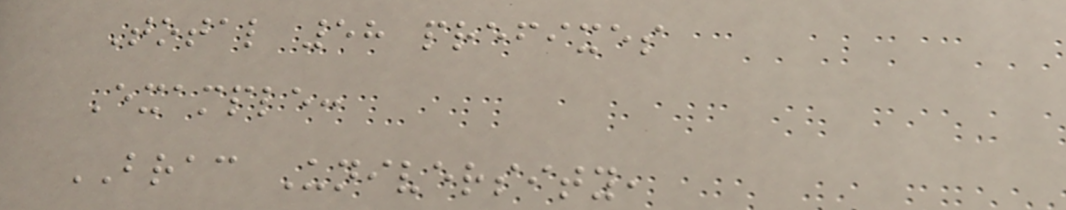Total 58 prefixes
Example:
BRAC University,
